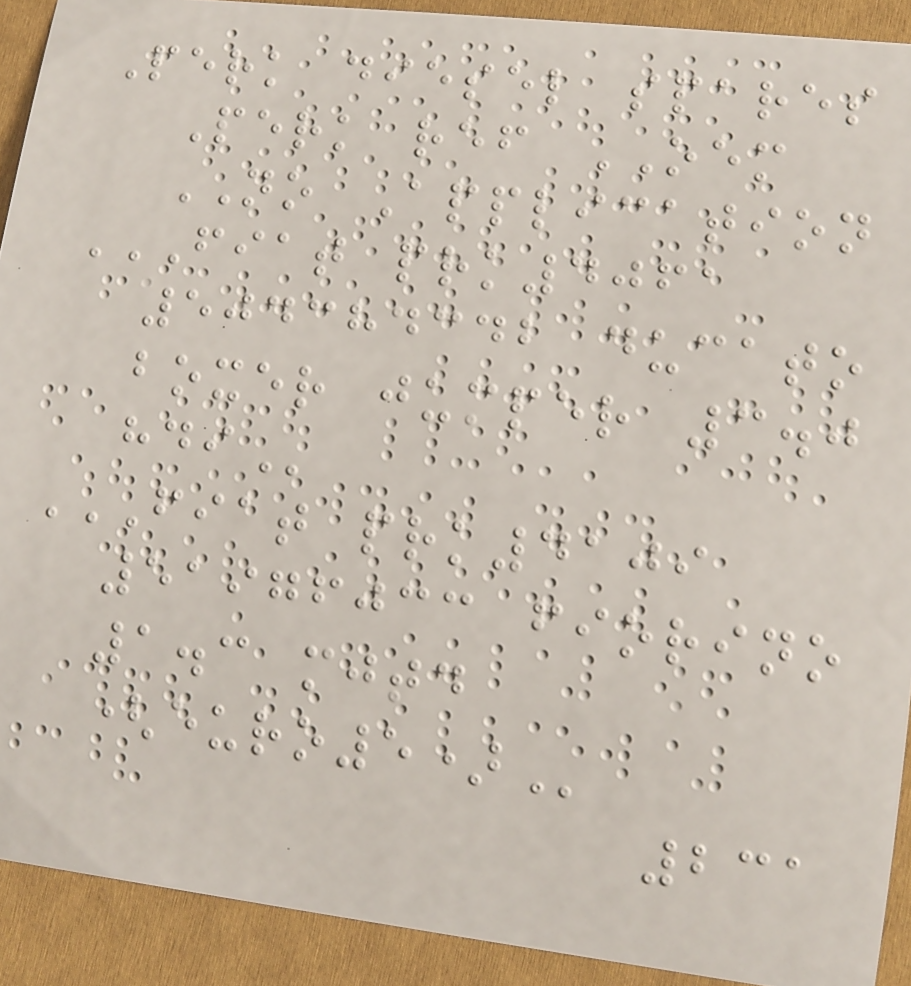Perk diesel spares
Perk ref OEM
NO Application
FIAT PRK4061
504384342 DUCATO
BOXER JUMPER 3.0
HDI
FIAT PRK4109
51976033 FIORINO
1.3 MJTD
(EURO5)
231
